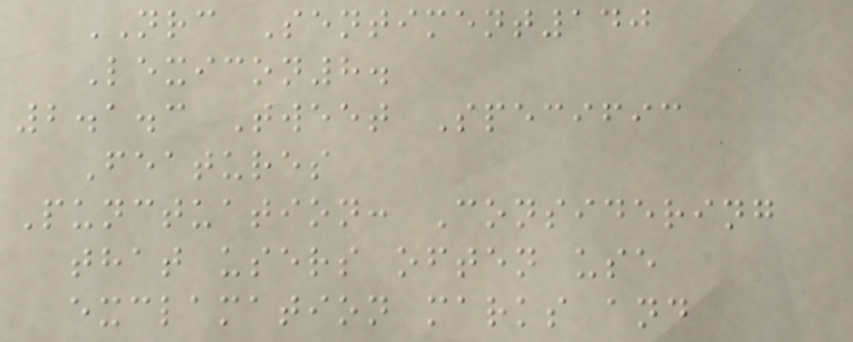NRC Sentiment140
Lexicon8.
2.1.3 Tweet Specific
Features
Punctuation: Considering
that users often use
exclamation marks and
